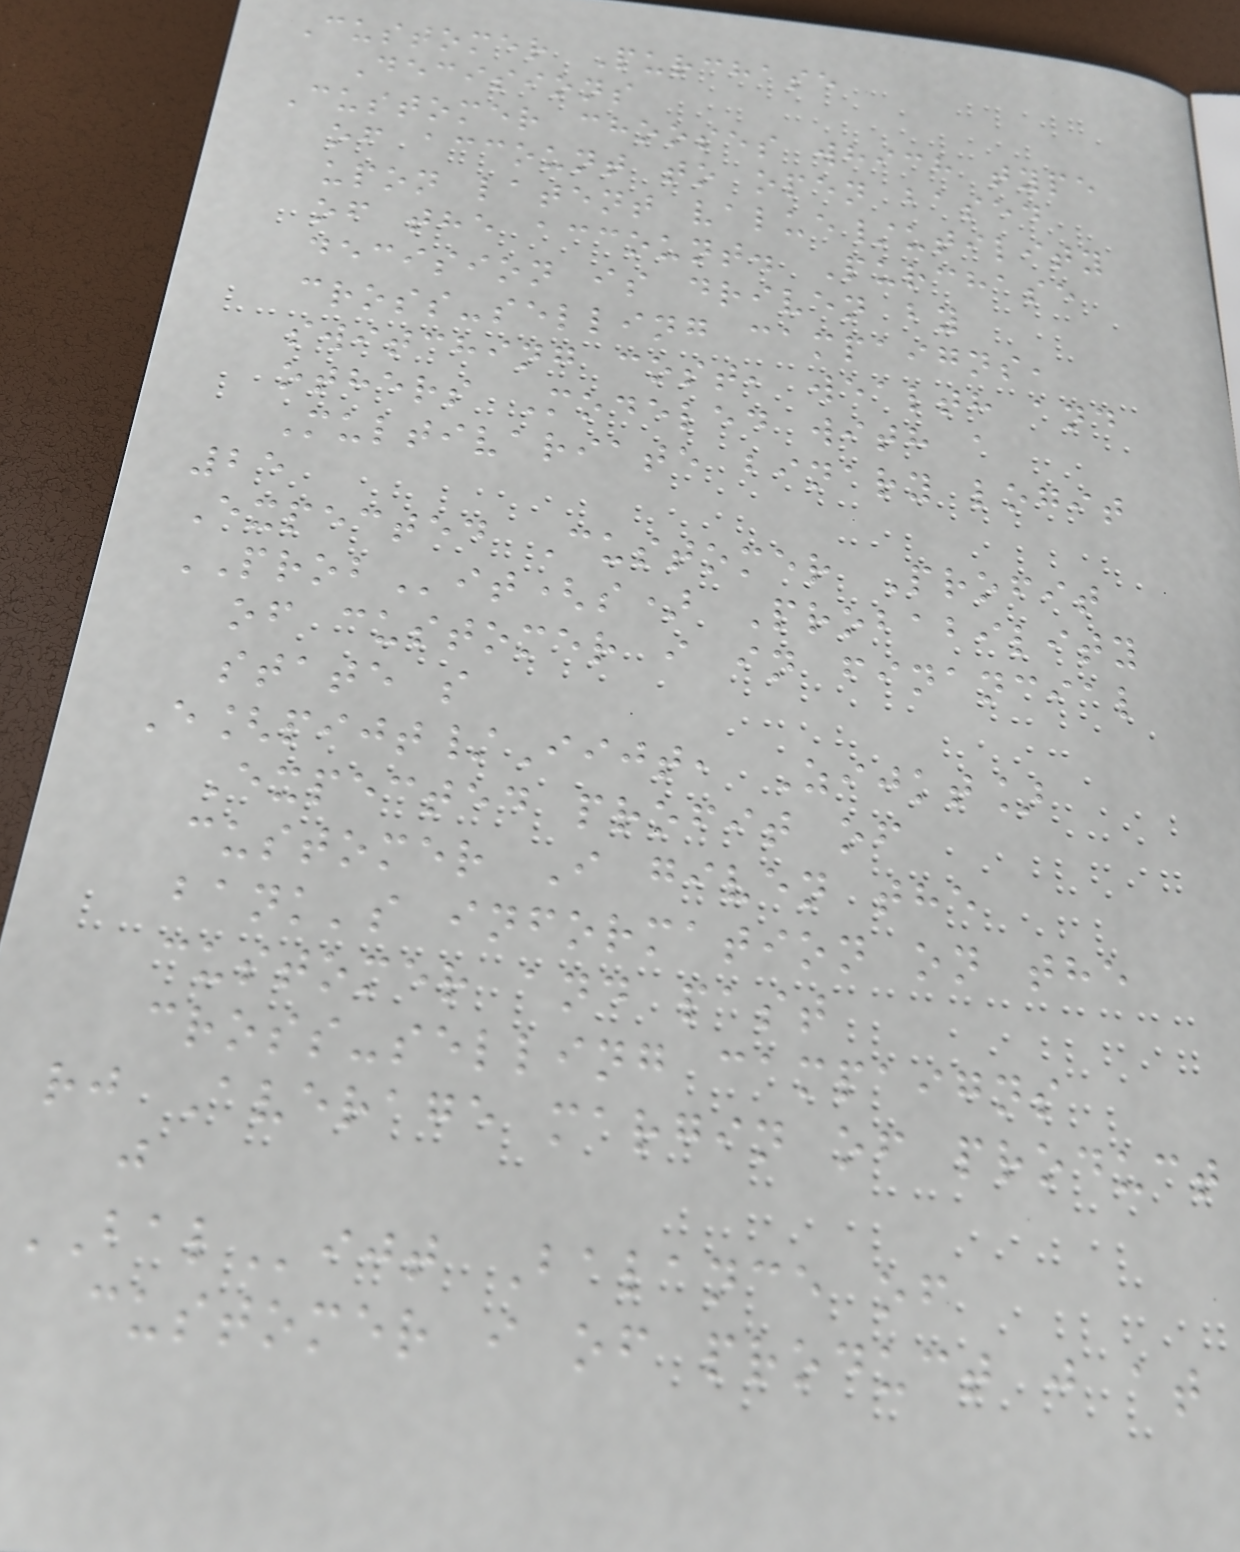Customer Purchase
Decisions
Customer chooses which type
of account to open based
upon latent value/utility
of the account. Purchase
decision is driven by
cross-selling campaigns,
switching cost, wealth and
others Modeled with a
Multivariate binary logit
25
Expected Customer Profit
PROBit(s) Probability
of customer i in financial
state s
E[pijt/Iijt, Zijkt]
Expected profit of
customer I given the
bank's information on the
customer and past
cross-selling campaigns
rj Average margin of product
j
BALijt Balance of
customer i of product j at
